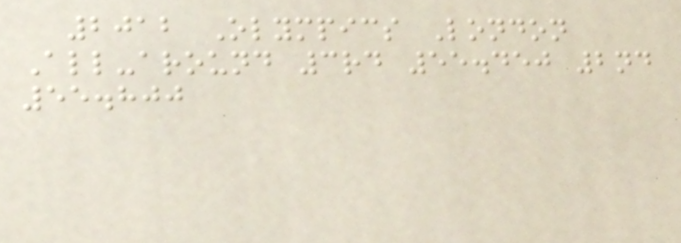2012 Olympics London
All-around 3rd 55.450 2nd
55.800
